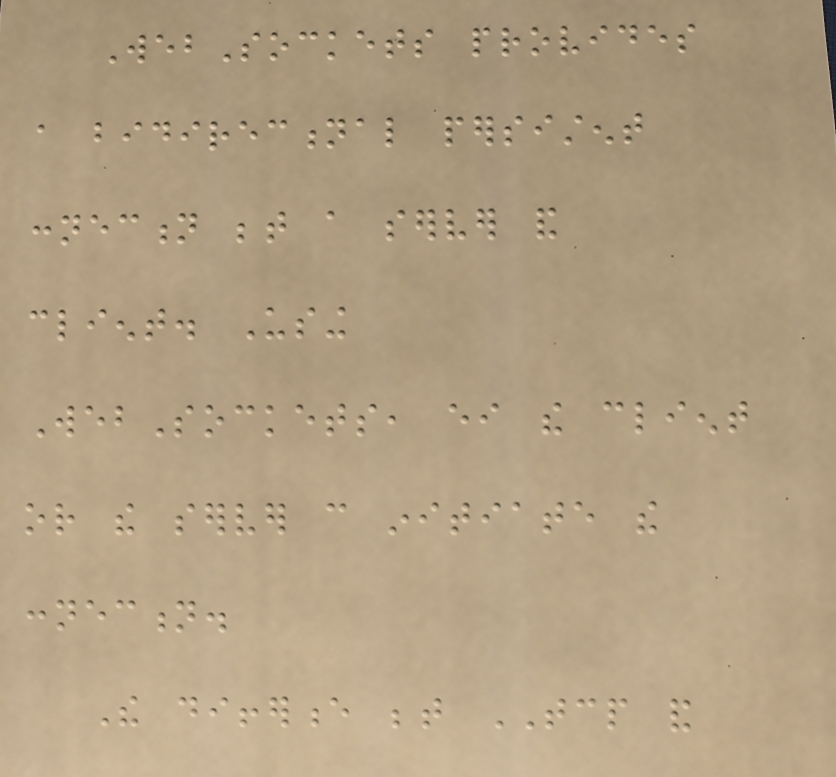WebSockets provides
a bidirectional persistent
connection between a server and
client. Using
WebSockets, either the client
or the server can initiate the
connection.
The difference between TCP and
